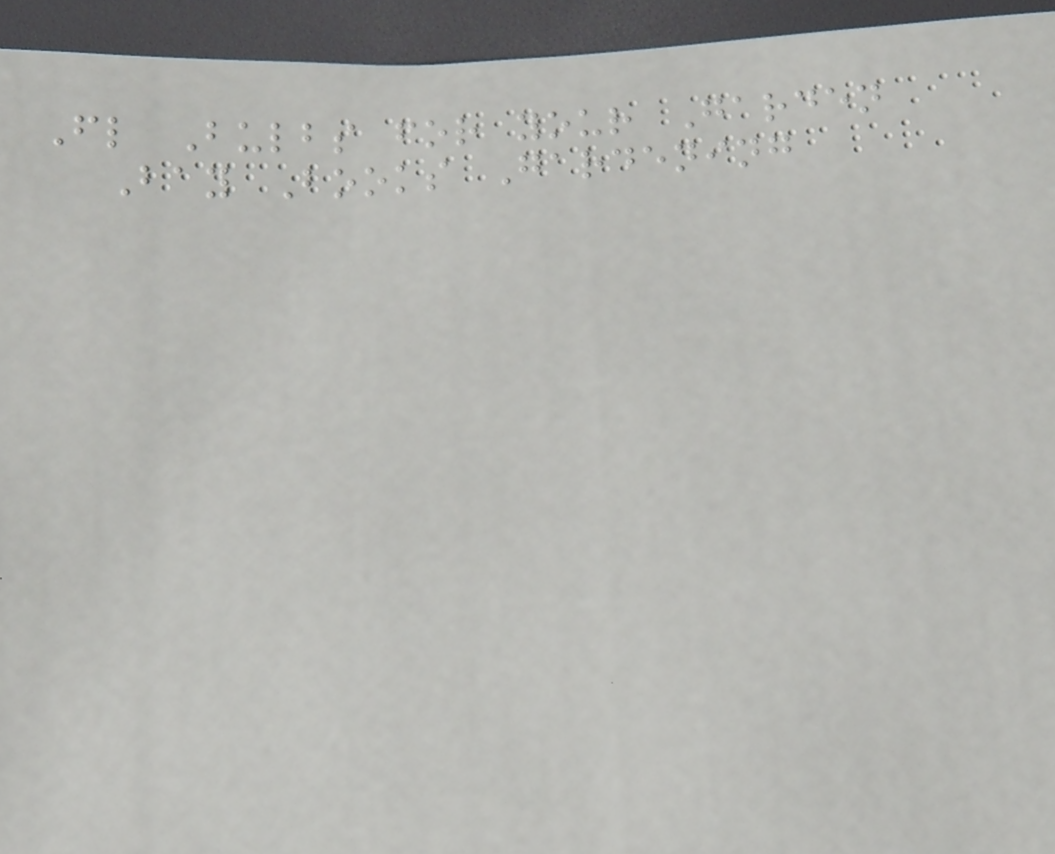Fl Bulbs for your Garden
Bay Books Gardening
